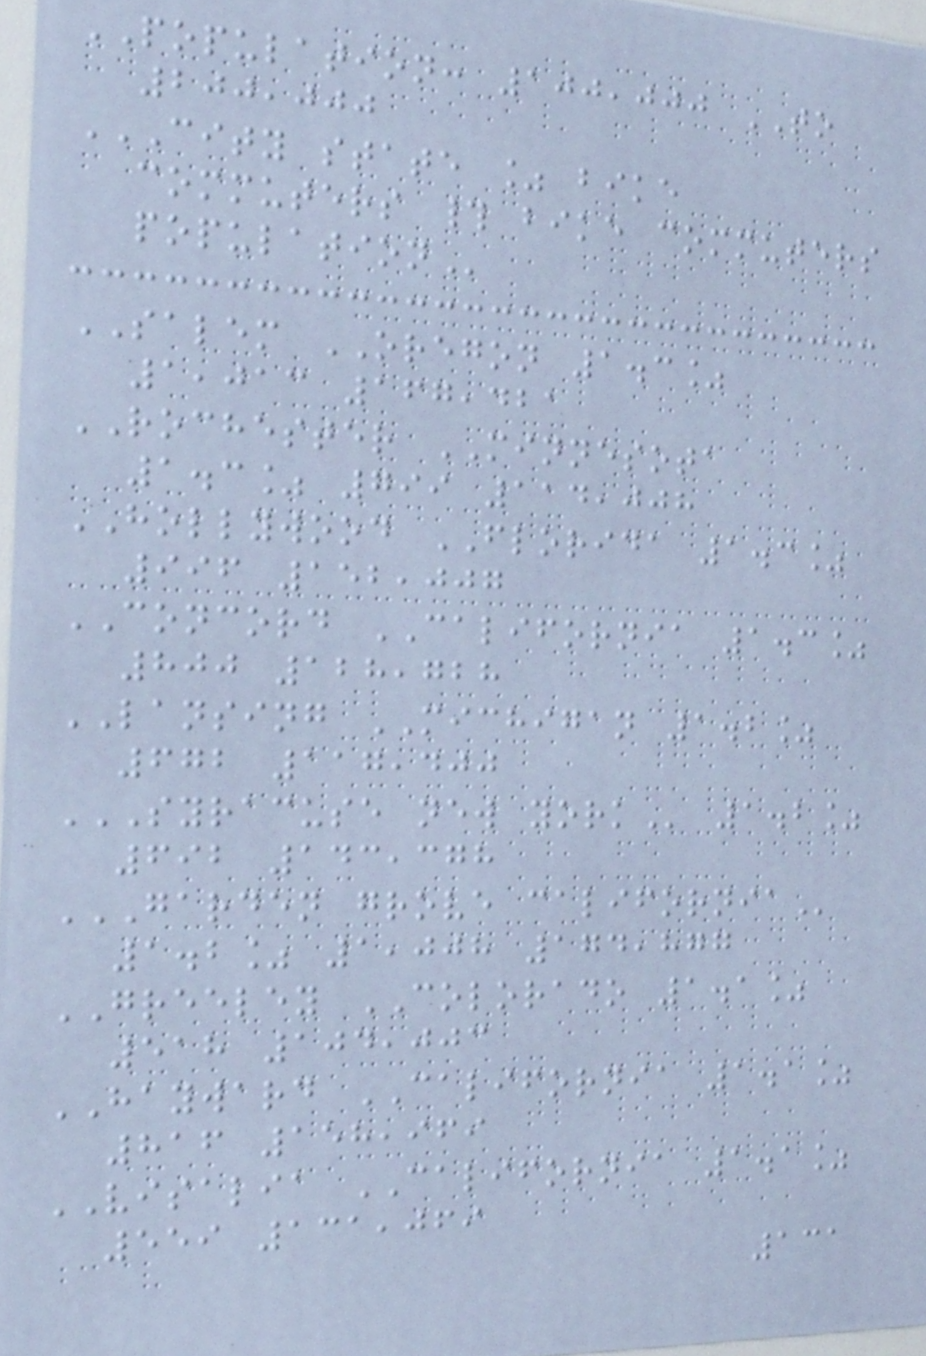POPULATION: 100,000 TO
200,000
CITY STATE % BIKE
COMMUTERS # BIKE COMMUTERS
POPULATION
SALEM OREGON 1.3%
1,013 167,421
ROCHESTER MINNESOTA
1.3% 799 114,008
HOLLYWOOD FLORIDA 1.3%
996 152,007
CONCORD CALIFORNIA 1.3%
800 128,728
LANSING MICHIGAN 1.2%
672 117,400
SYRACUSE NEW YORK 1.2%
692 143,378
GARDEN GROVE CALIFORNIA
1.2% 1,008 174,877
GREELEY COLORADO 1.1%
518 104,003
HAYWARD CALIFORNIA 1.1%
816 158,969
VISALIA CALIFORNIA 1.1%
559 131,069
131
